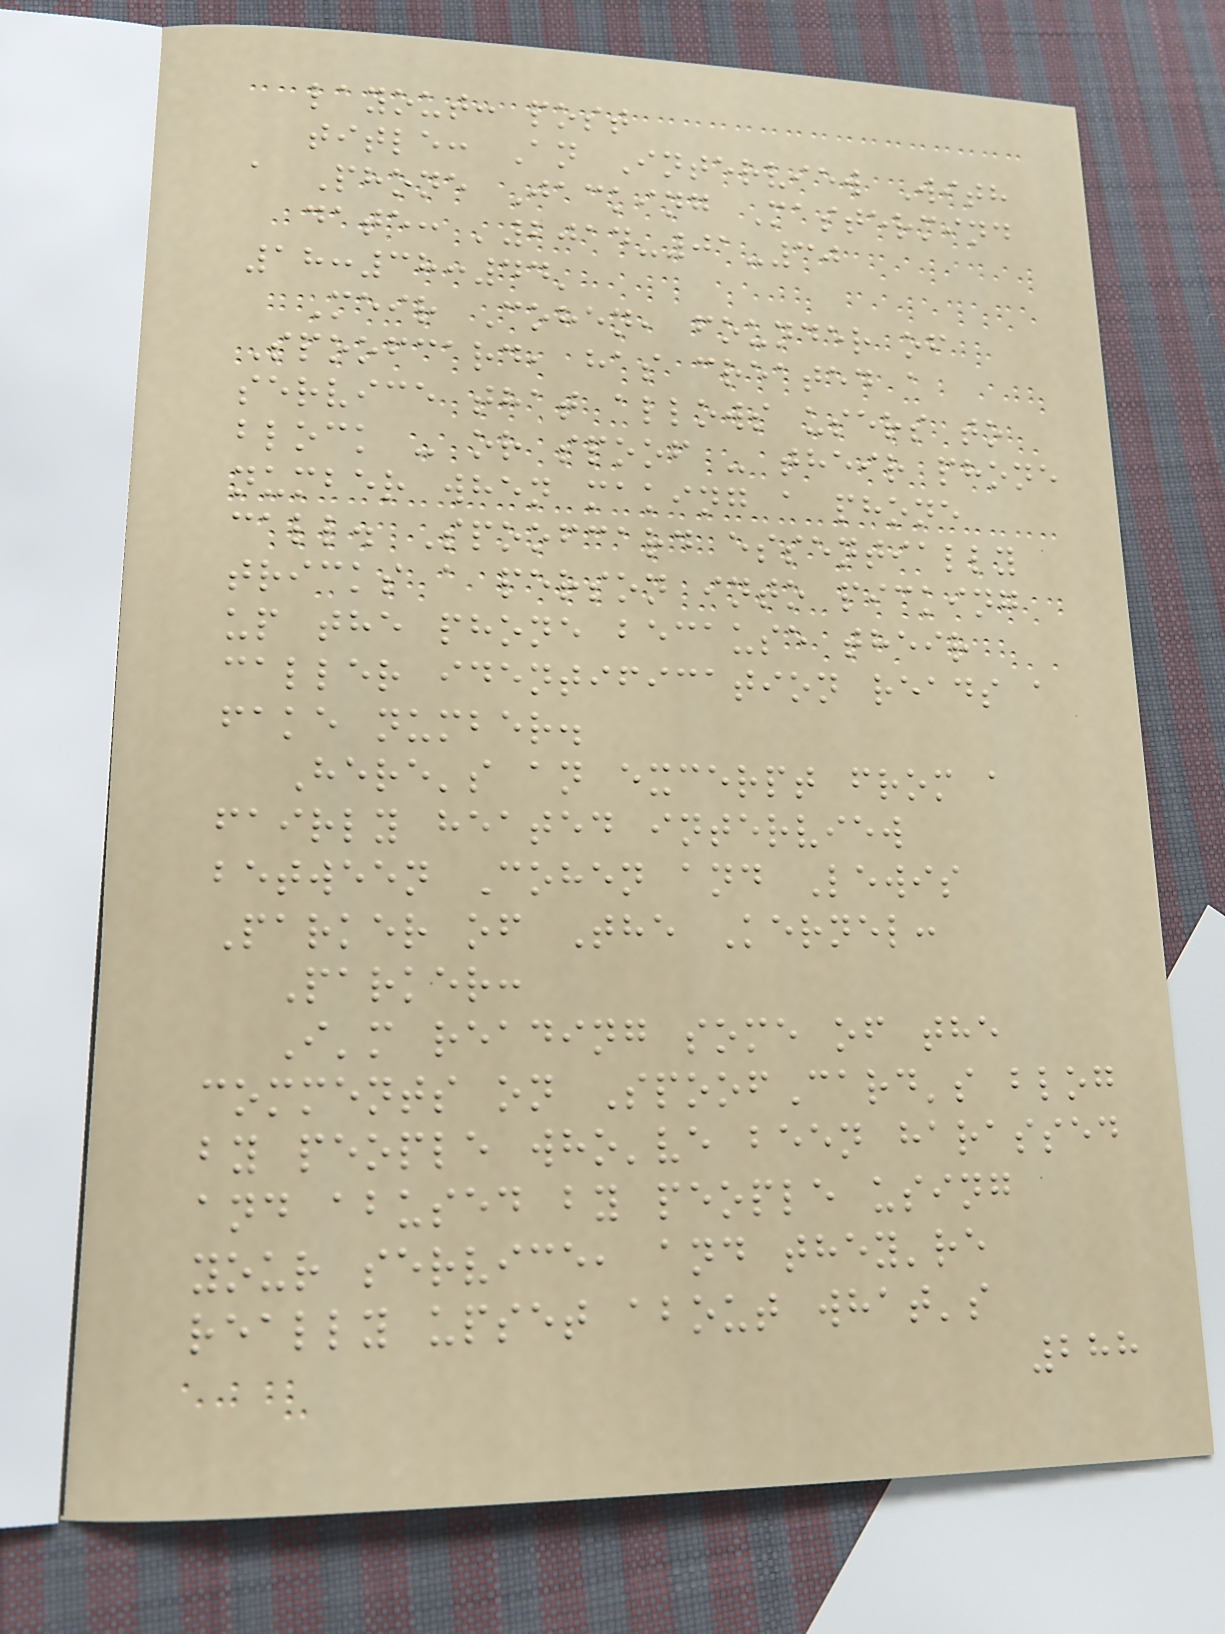layout: post
title: An Interview With
a Phone Jacking Mastermind
date: '2014-01-30
18:38:44'
Meir Cohen, founder of
Spoofcard, has created a
service that allows users to
block - or spoof - their phone
number when making a phone
call. Spoofcard essentially
tricks a person into picking
up the phone because their
caller identification reads a
fake number.
Here's an excerpt from a
fairly heated interview
between Cohen and Lewis
Parker of The Kernel:
Parker:
I'm reading some of the
comments on SpoofCard's blog
by people who've been harassed
and abused by people using
your service, and they're
really upset about what's
288
